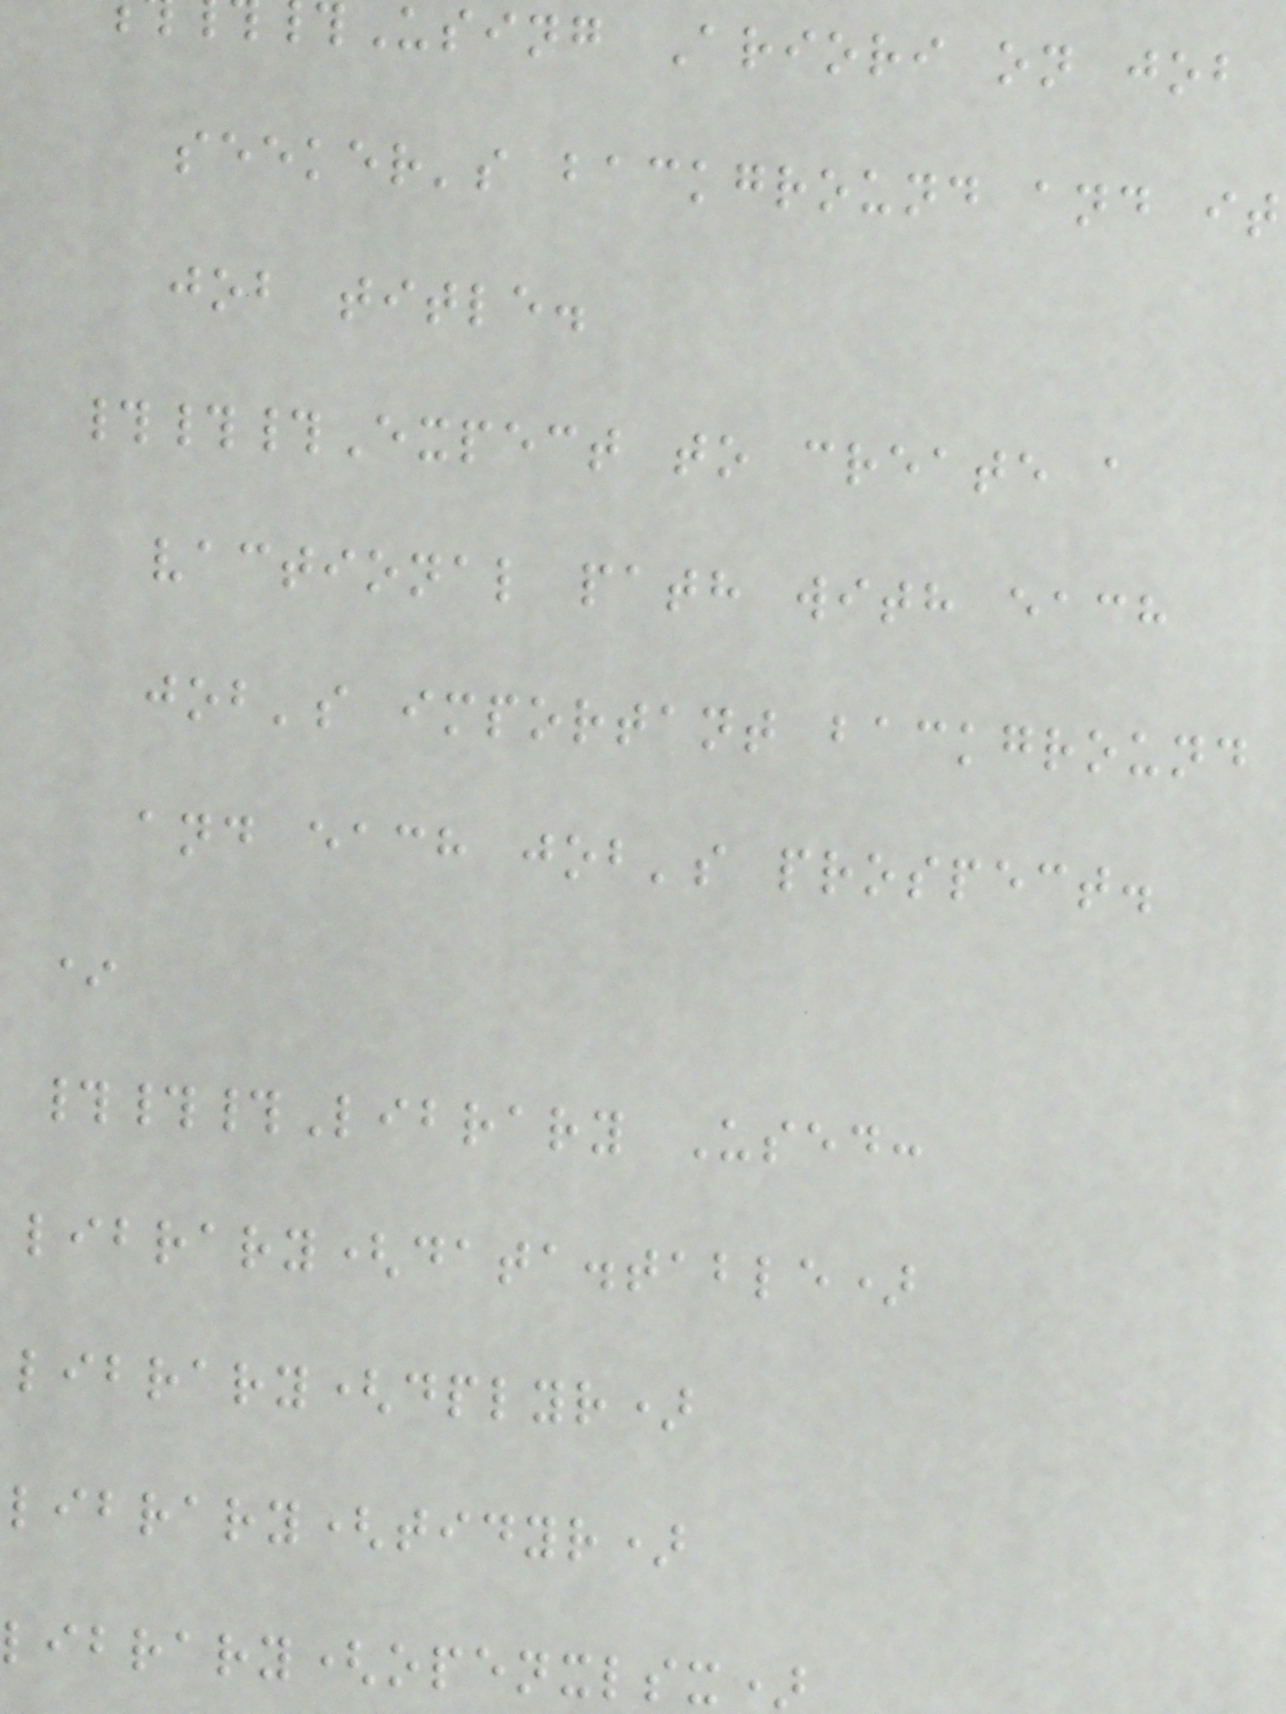Using Ariori on job
seeker's background and it
job title.
###Expect to create a
vactional path with each
job's important background
and each job's prospect.
*
###Library Used:
library(data.table)
library(dplyr)
library(tidyr)
library(openxlsx)
